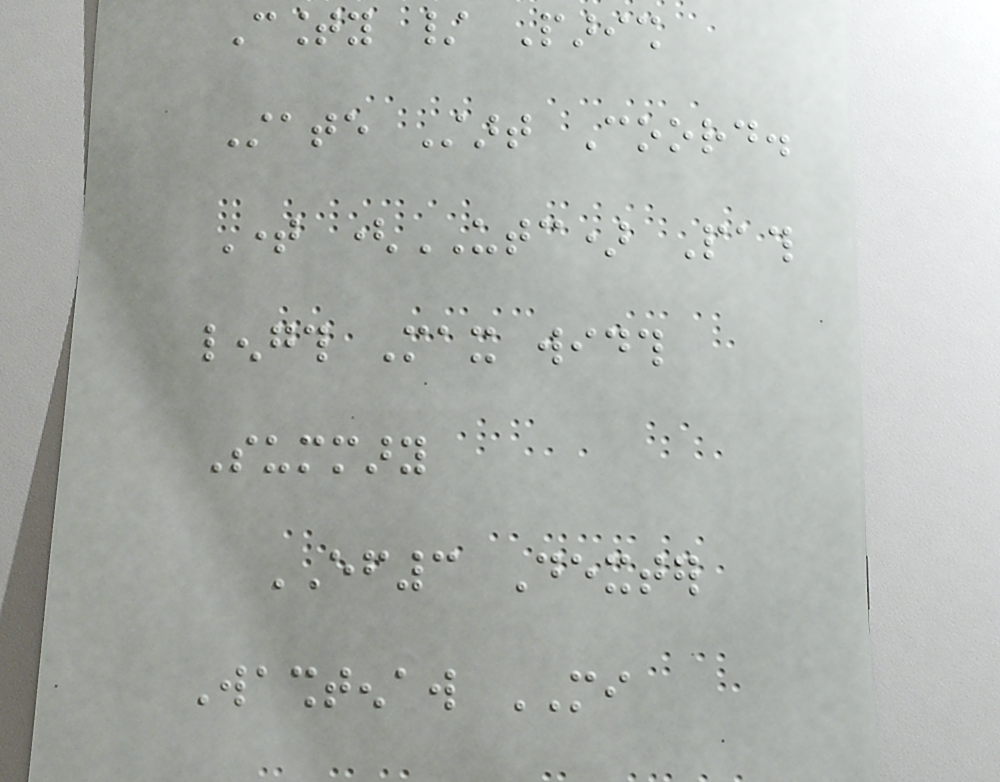County / Parish
State Start Coord.
Time (UTC) Path
length Max width
Summary
EF3 Dexter
Washtenaw MI
